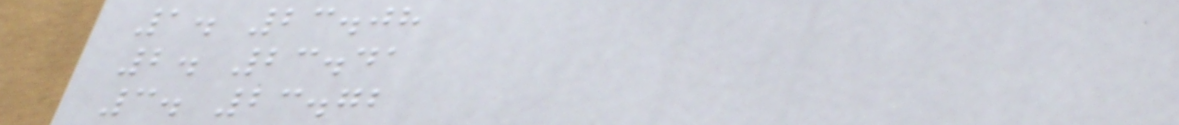1. 23.08
2. 23.41
3. 23.72
